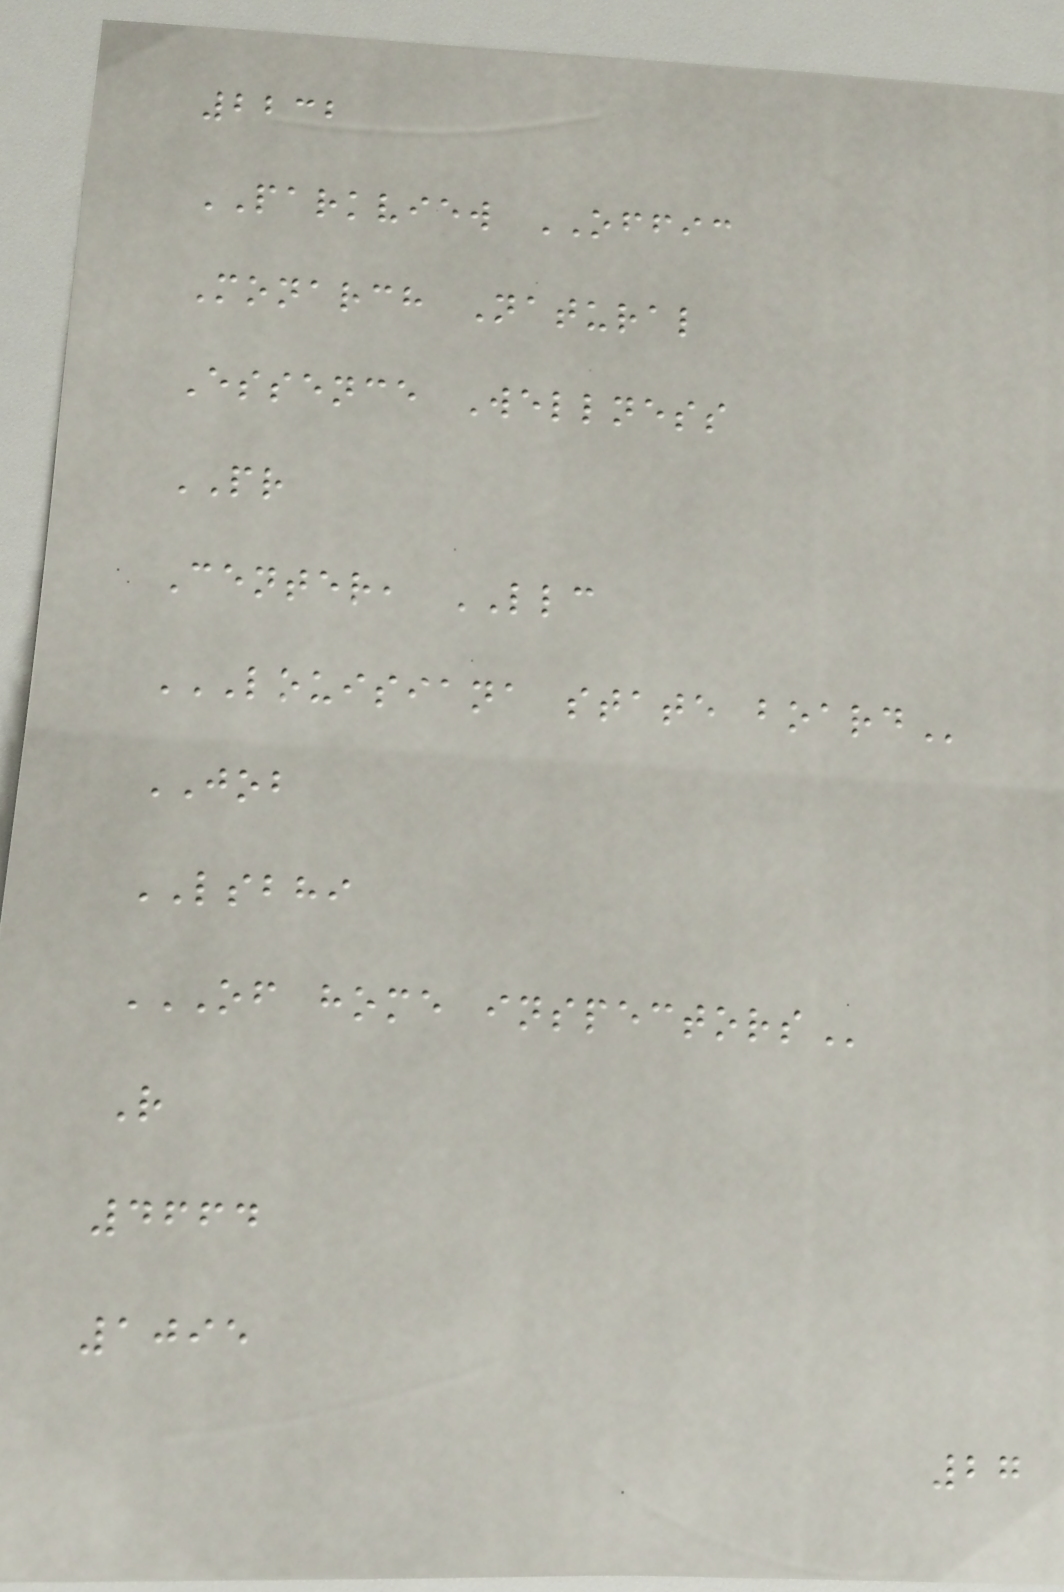2232
PARKVIEW OFFIC
Monarch Natural
Essence Wellness
PR
Center, LLC
LOUISIANA STATE BOARD
JOB
LSBHI
OF HOME INSPECTORS
R
4664
1095
27
